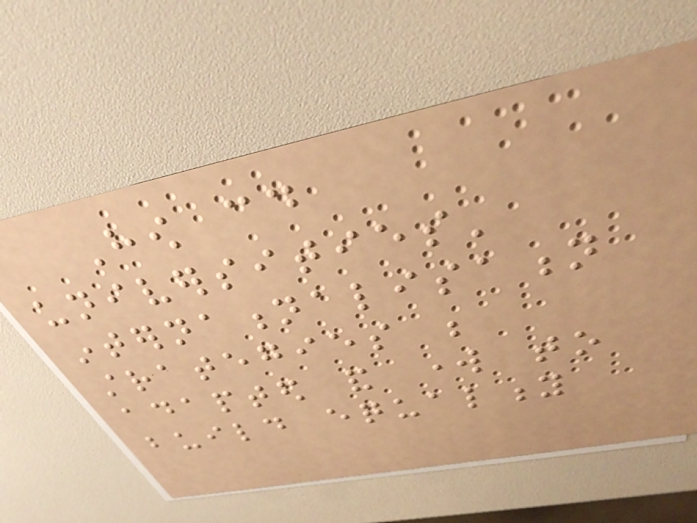How could
universities'
internationalisation
strategies be
adapted and work to
build equality
